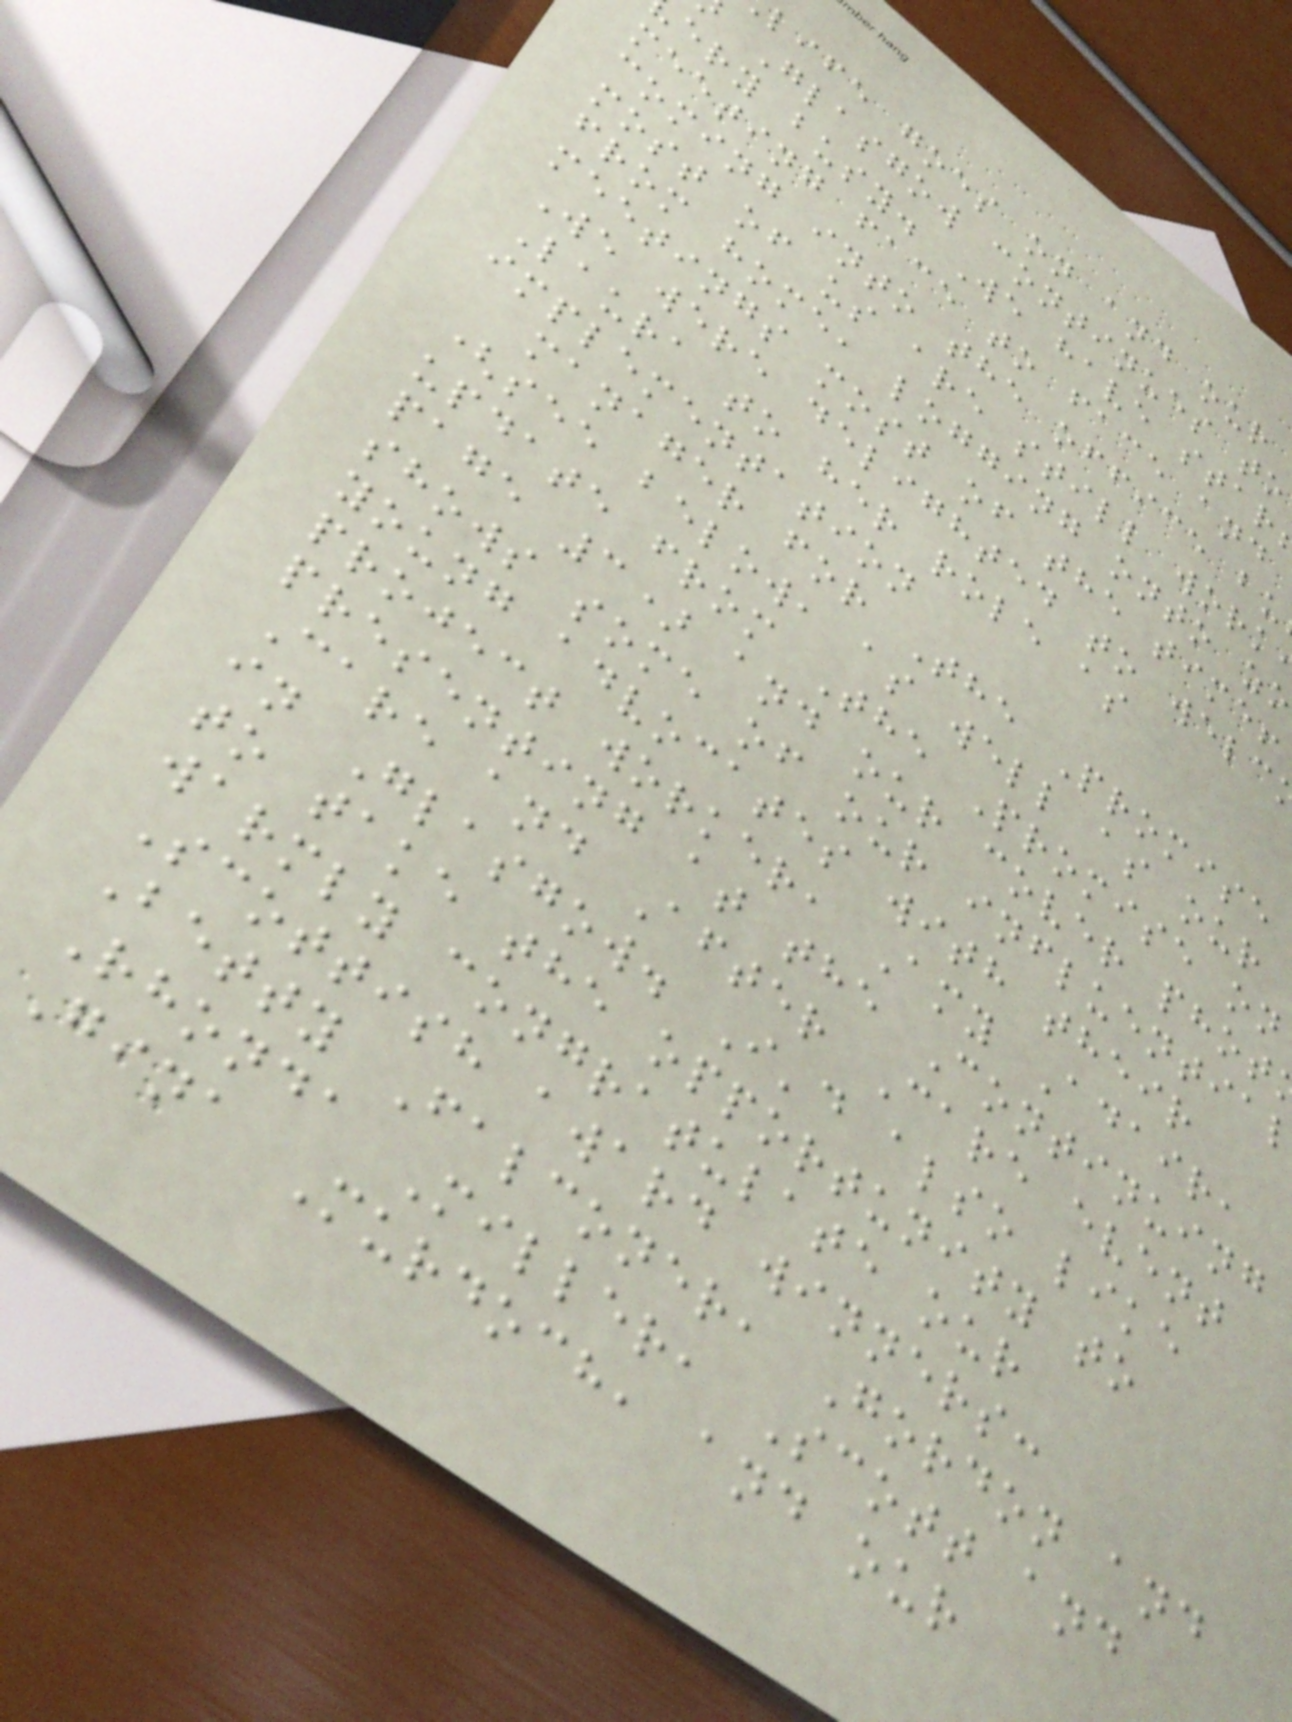life goes on and our
Glasgow continues to
ery busy. We have star
meeting face to face and
coming into the office bu
most of us are still work
from home, logging onto zo
meetings most of the time!
We were delighted to welc
Laura to her role as
implementation
manager for The Promise
(see below, as well as our
update from The Promise on
page 3) and our cover phot
shows some of our influentia
young advocates with their
project worker, Amy Adair,
presenting at the Continuing
Care and After Care event
in Glasgow. I'd also like
to take the opportunity to
warmly congratulate our
Scottish award winners:
Betty Falconer, Gordon and
Rhonda Miller, Scott and
Gina Murdoch, and our
